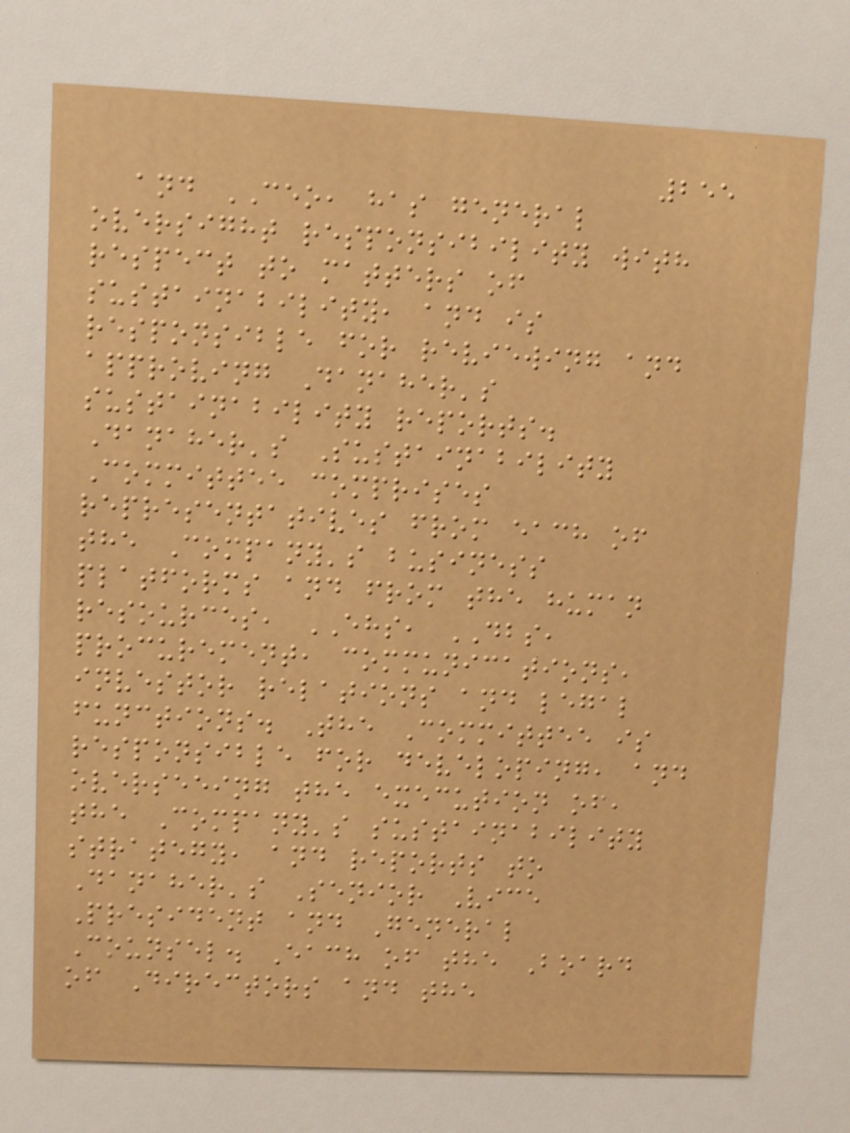255
and CEO, has general
oversight responsibility with
respect to matters of
sustainability, and is
responsible for reviewing and
approving Danaher's
sustainability reports.
Danaher's Sustainability
Committee comprises
representatives from each of
the Company's business
platforms and from the human
resources, EHS, DBS,
procurement, communications,
investor relations and legal
functions. The Committee is
responsible for developing, and
overseeing the execution of,
the Company's sustainability
strategy, and reports to
Danaher's Senior Vice
President and General
Counsel. Each of the Board
of Directors and the
